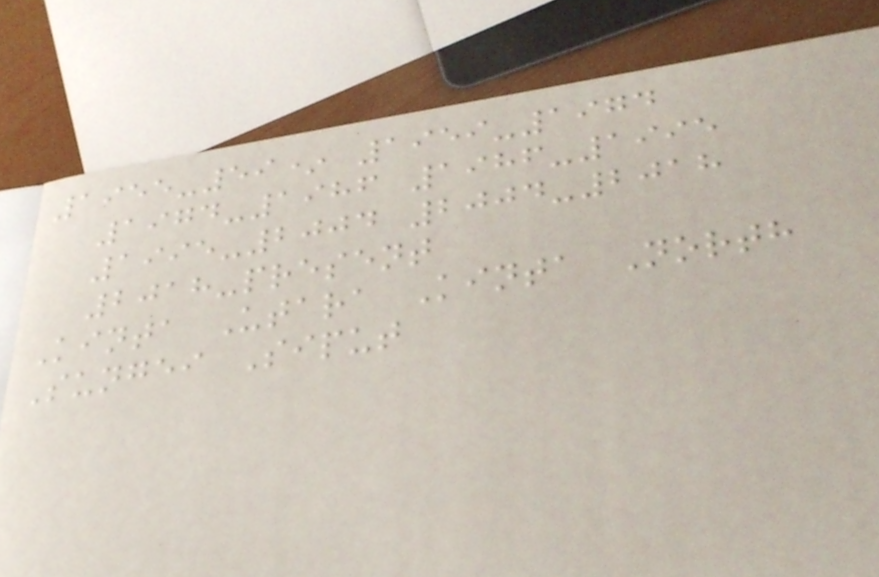1955-59* 1959-1974
1974-1986 1986-1995
1995-2004 2004-2018
2018-present
Kinta Utara Kinta North
Sungei Siput
